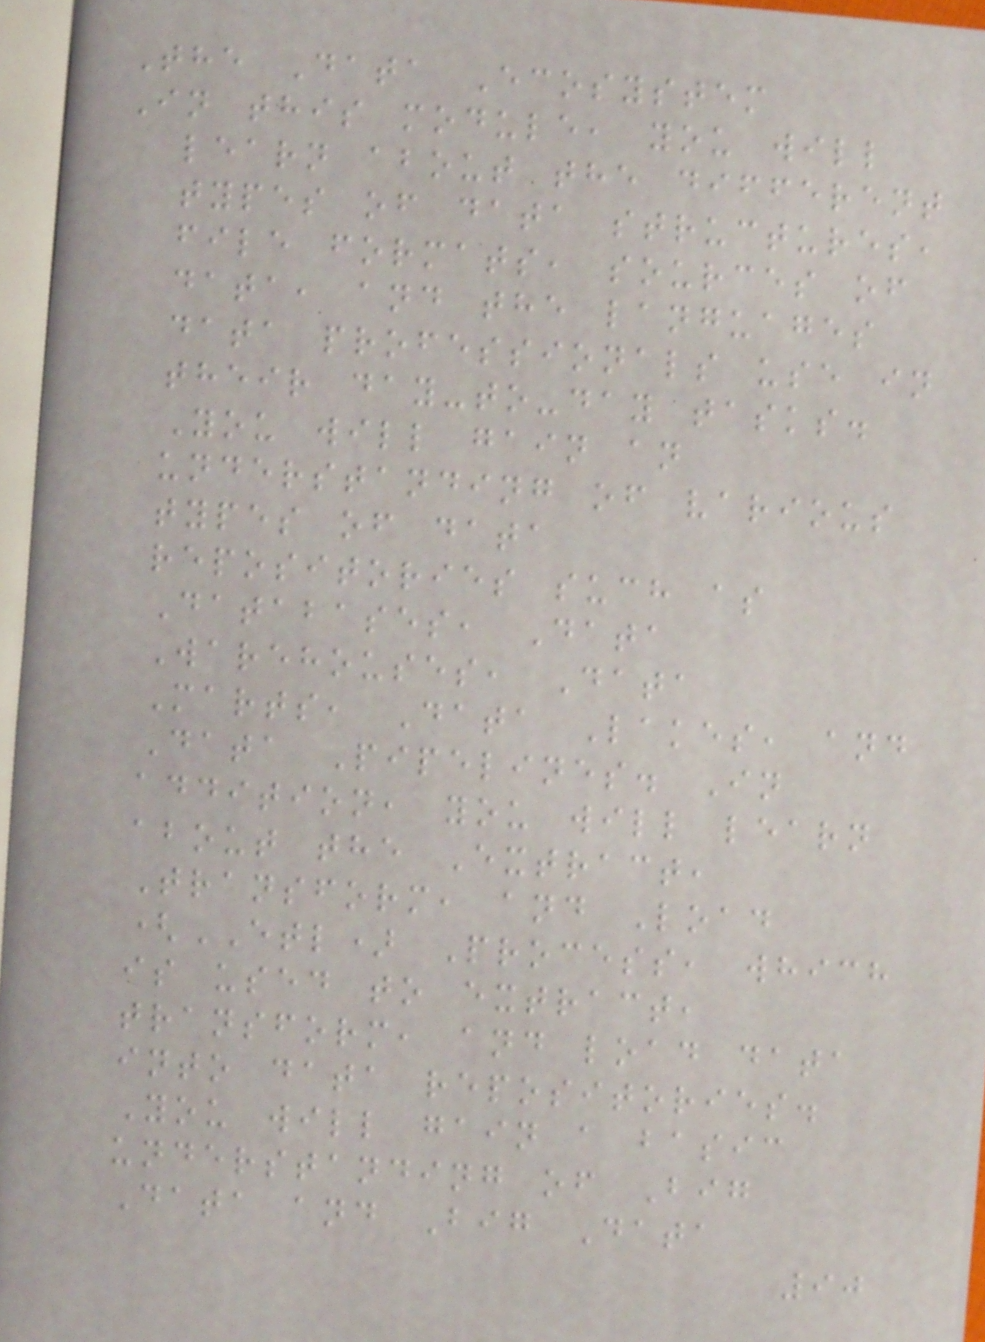The Data Ecosystem
In this module, you will
learn about the different
types of data structures,
file formats, sources of
data, and the languages
data professionals use in
their day-to-day tasks.
You will gain an
understanding of various
types of data
repositories such as
Databases, Data
Warehouses, Data
Marts, Data Lakes, and
Data Pipelines. In
addition, you will learn
about the Extract,
Transform, and Load
(ETL) Process, which
is used to extract,
transform, and load data
into data repositories.
You will gain a basic
understanding of Big
Data and Big Data
90
